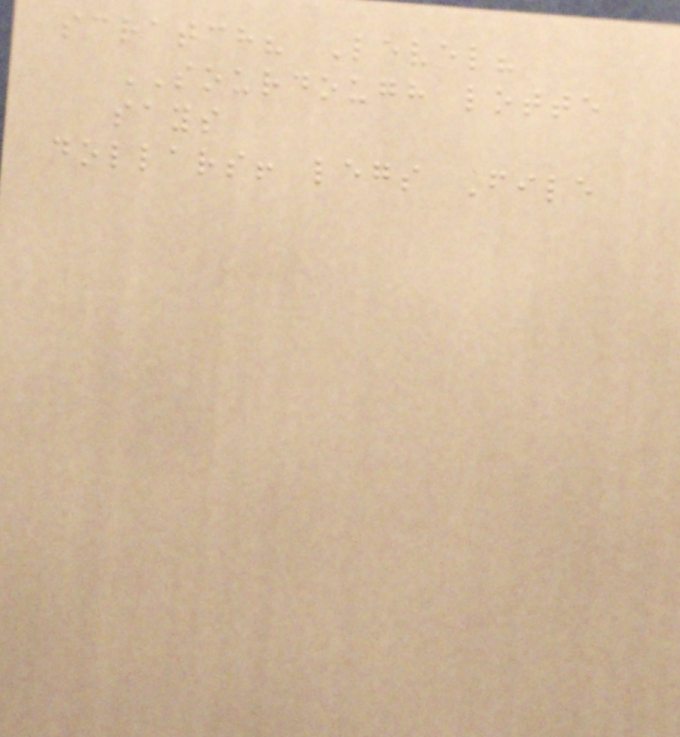scratch? Level?
SOURDOUGH lotte
says
dollars! legs File
